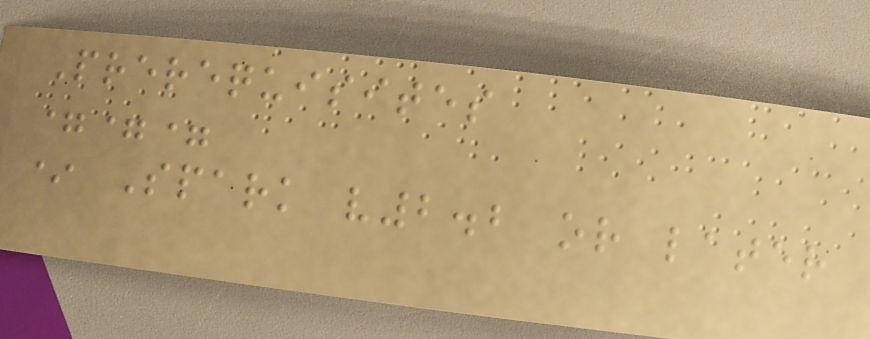Prerequisites
===
* Spark v2.2 or later
